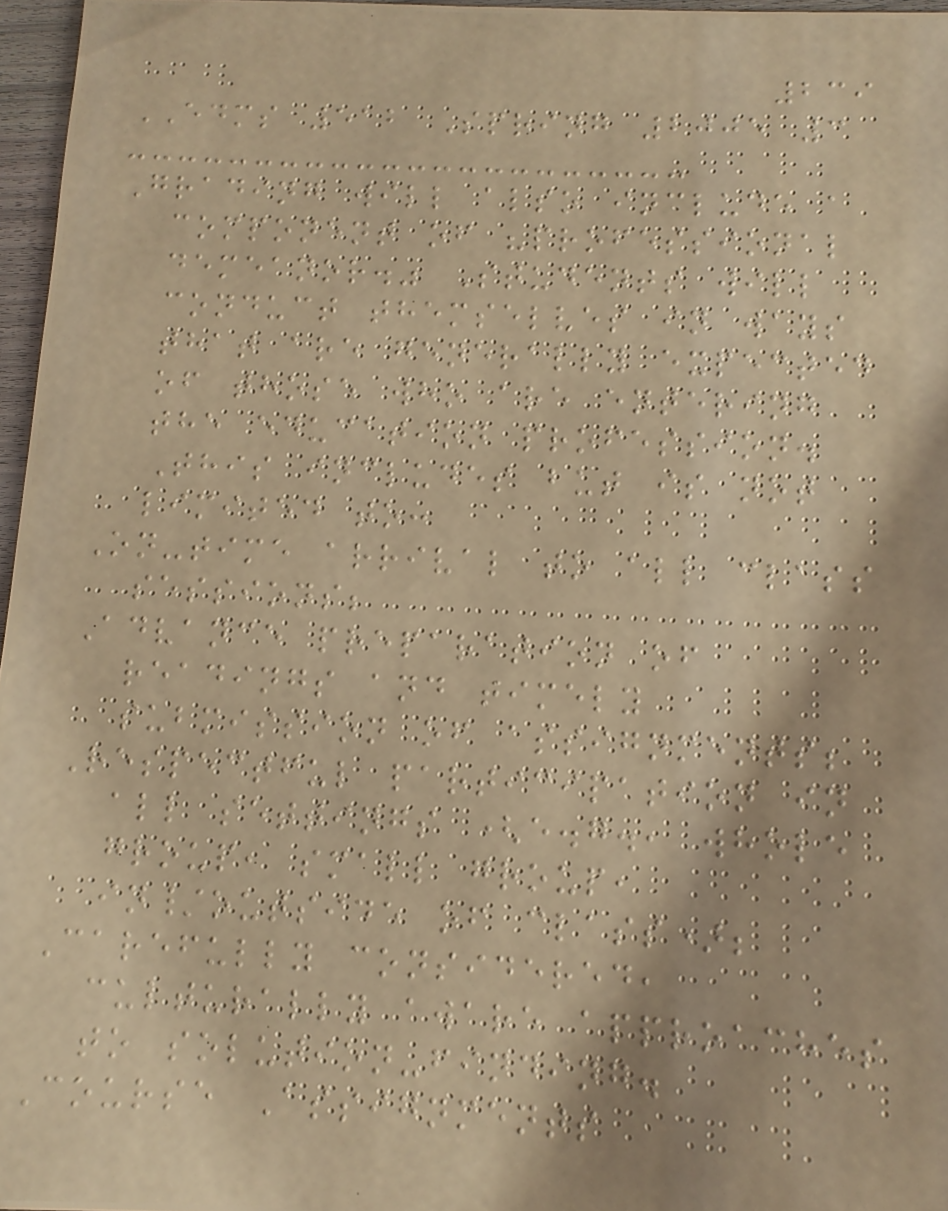239
EDMS 512 Spring 2005 3
Grading will also include a
component of "professional
demeanor." Students will
conduct themselves in ways
that are generally expected
of those who are entering
the education profession.
This includes but is not
limited to:
On-time arrival to all class
sessions;
Advance preparation of
readings and timely
submission of assignments;
Respectful participation in
all settings (e.g., whole
group, small group,
in/outside of class);
Carefully considered,
culturally aware approaches
to solution-finding.
Course Assignments
